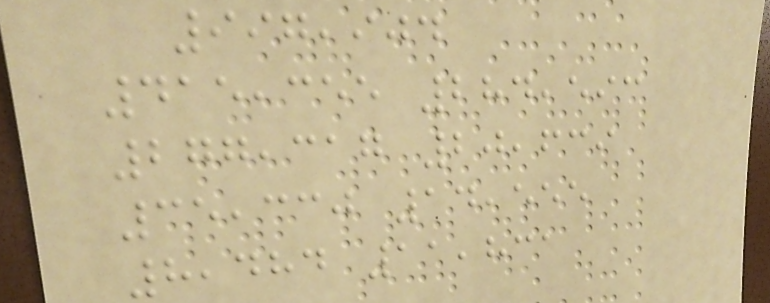997,904
415,355 284,593
277,317 20,639
35,330 14,555
8,484 11,831
